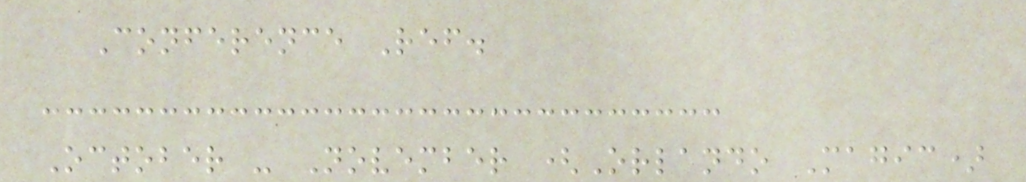Conference Ref.
October - November (Orlando Magic)
